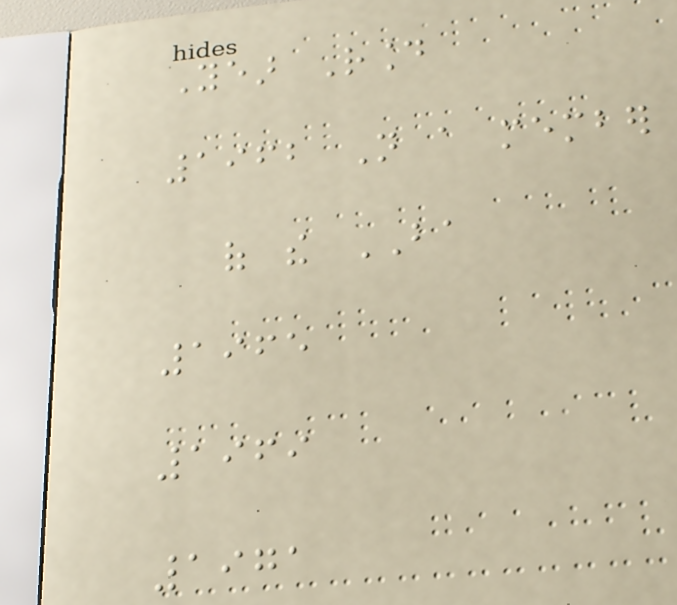Year Round
1962 Not a member
of the BA
1965
1969
1971
